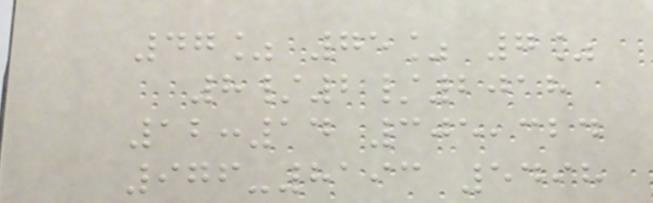47% 75% 7%
8/2/2018
12:14 305,324
976-8193 5498
